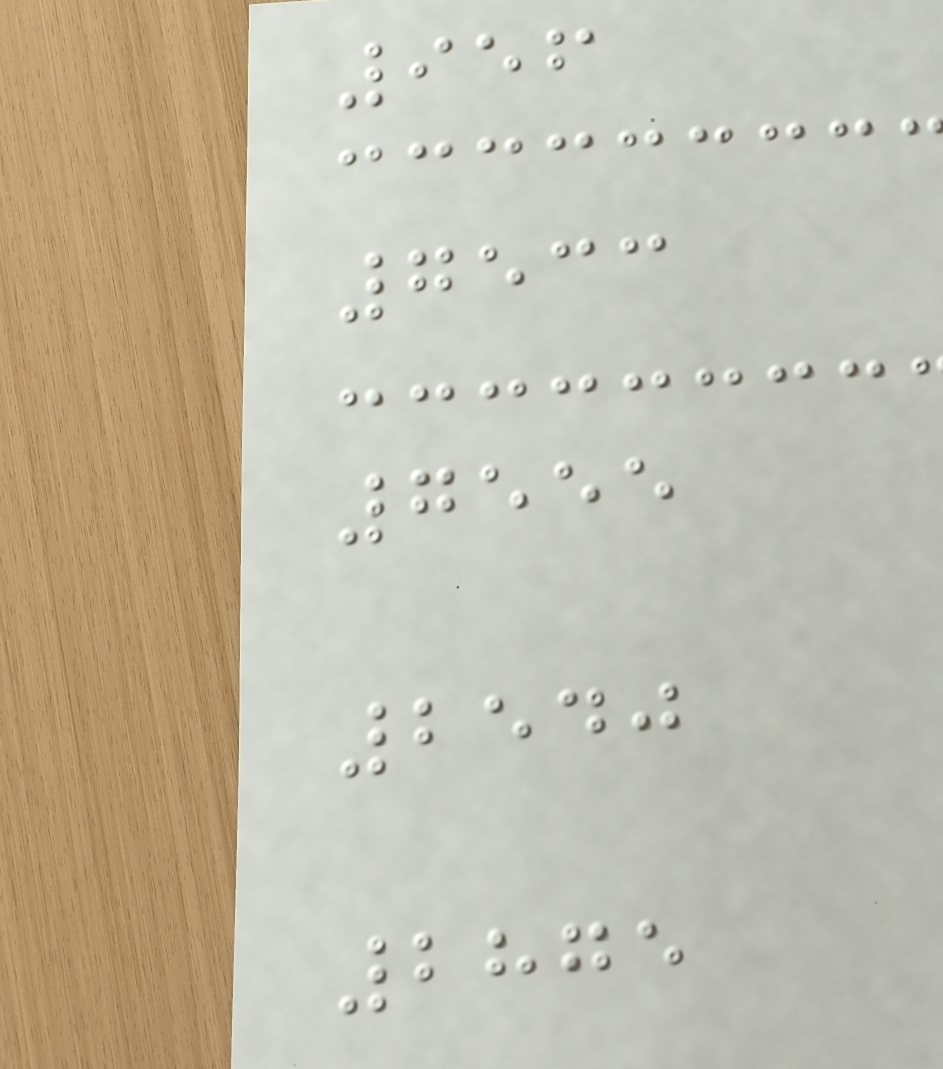956
7533
7555
2540
2875
